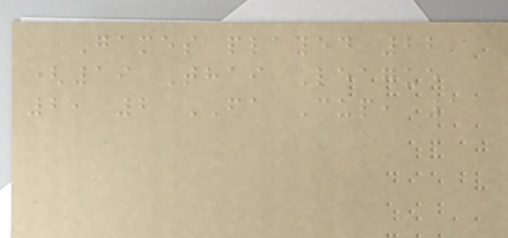Games played 22
(19 Thai League
2, 2 FA Cup, 1
